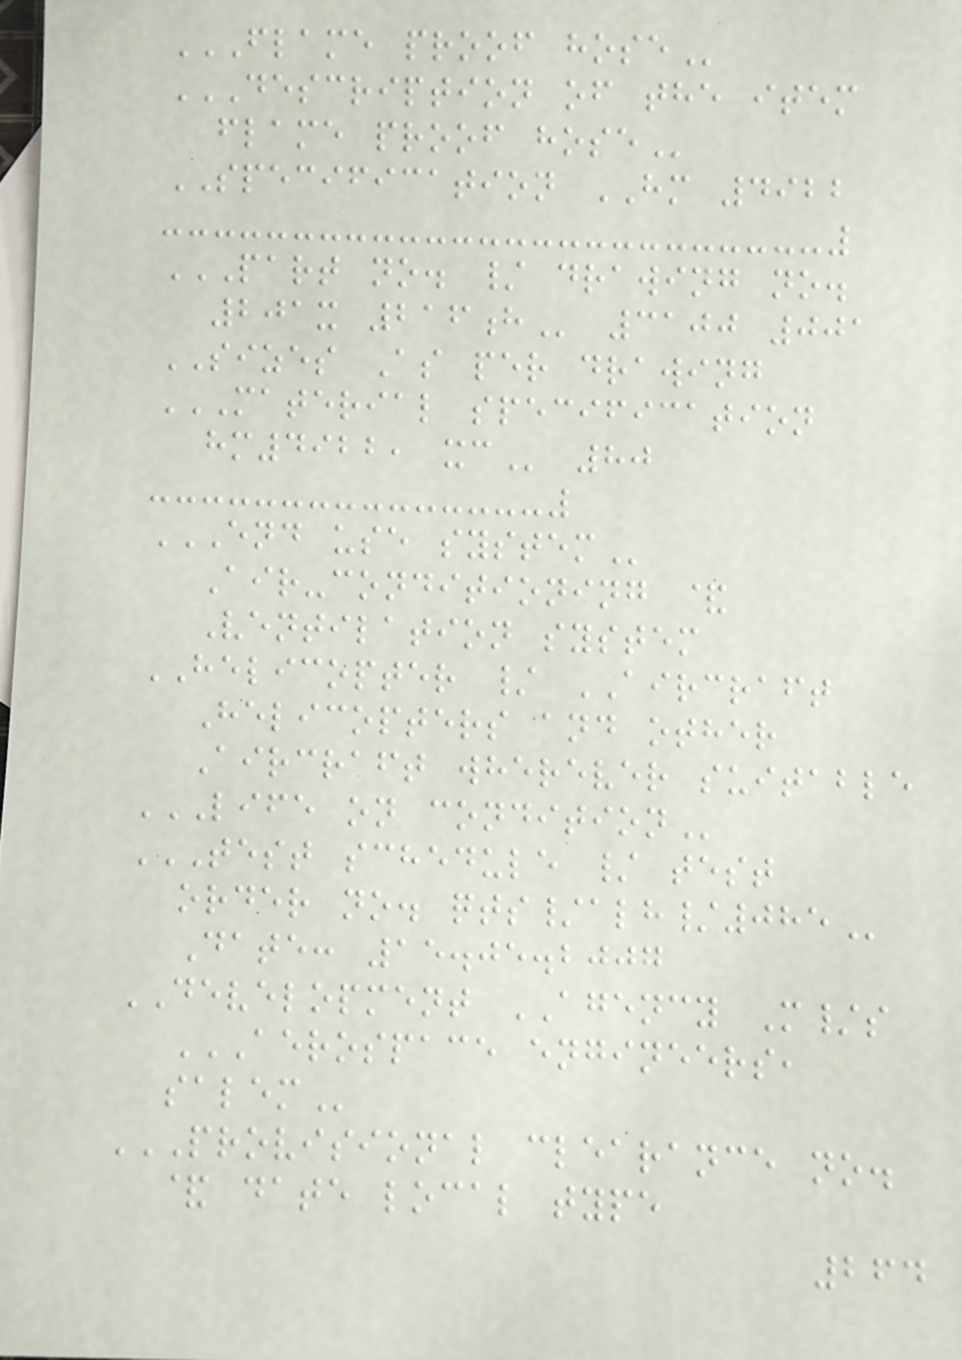FLAME PROOF HOSE
DESCRIPTION OF THE ITEM
FLAME PROOF HOSE
SPECIFICATION HM 4922
PART NO. / DRAWING NO.
201X 216H 3100 001
SIZES As per drawing
MATERIAL SPECIFICATION
HM4922, XC 80
END USE SYSTEM
Air-conditioning &
Ventilation system
HELICOPTER / AIRCRAFT
Helicopters and other
Aircraft wherever suitable
LIFE ON CONDITION
TEST SCHEDULE / TEST
ORDER NO. QTS/ALH/085
Date: 15.05.2007
DEVELOPMENT AGENCY M/s
AEROSPACE ENGINEERS,
SALEM
PROVISIONAL CLEARANCE NO.
& DATE LOCAL TYPE
264
